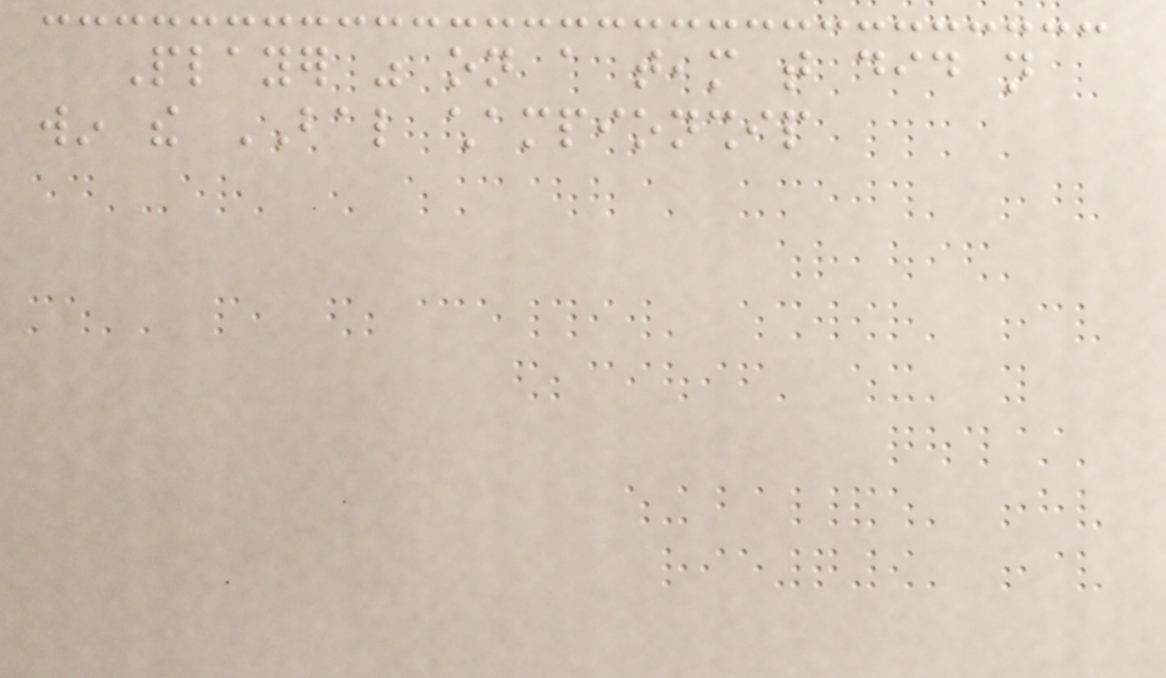Player was on a team that did not
win the BAL championship
